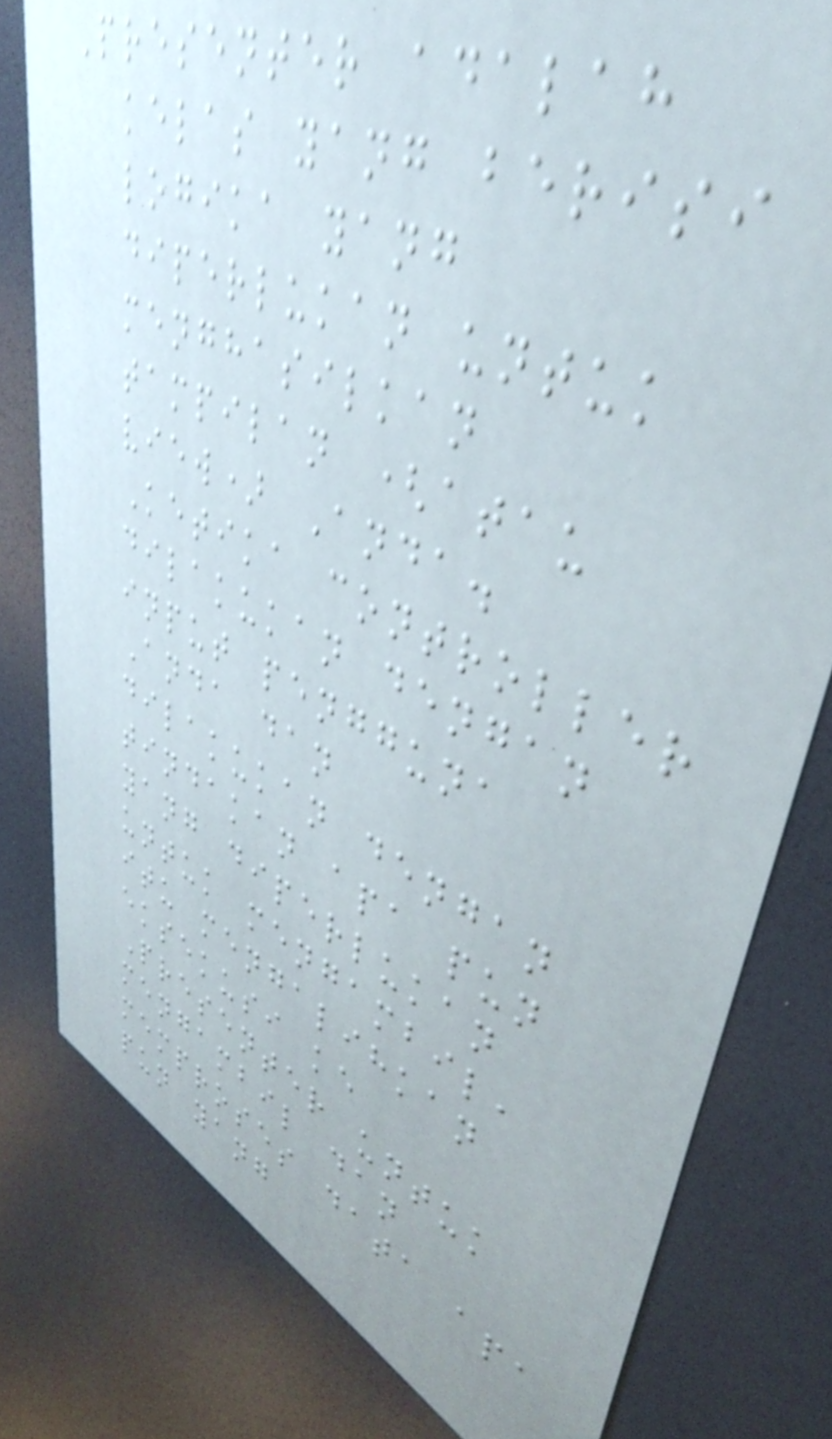Presenter adalah
kelas yang berisi
logika yang
diperlukan untuk
menghasilkan
tampilan (atau
view) Anda.
Ketika controller
dilakukan dengan
input pengguna
Anda dan
dilakukan dengan
tindakan apa pun
yang diperlukan
untuk mengambil,
itu mengalihkan
eksekusi ke
Presenter untuk
mengambil dan
memproses data apa
pun yang
